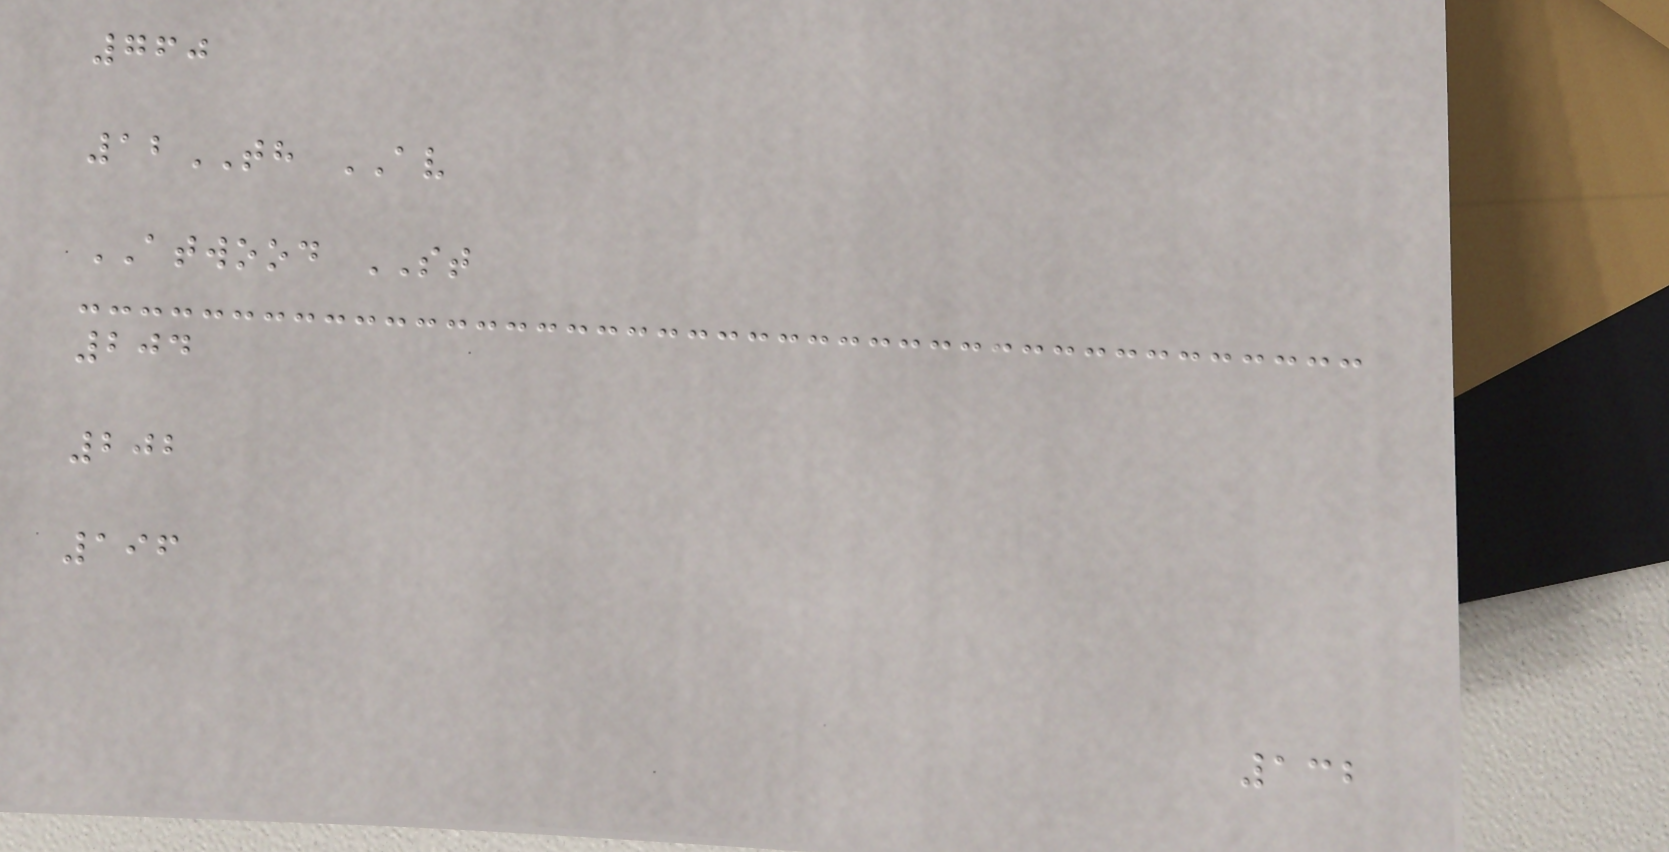760
12TH AV
ATWOOD ST
204
202
196
132
